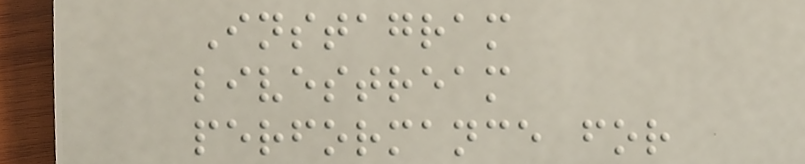Instagram
livestream
performance for
